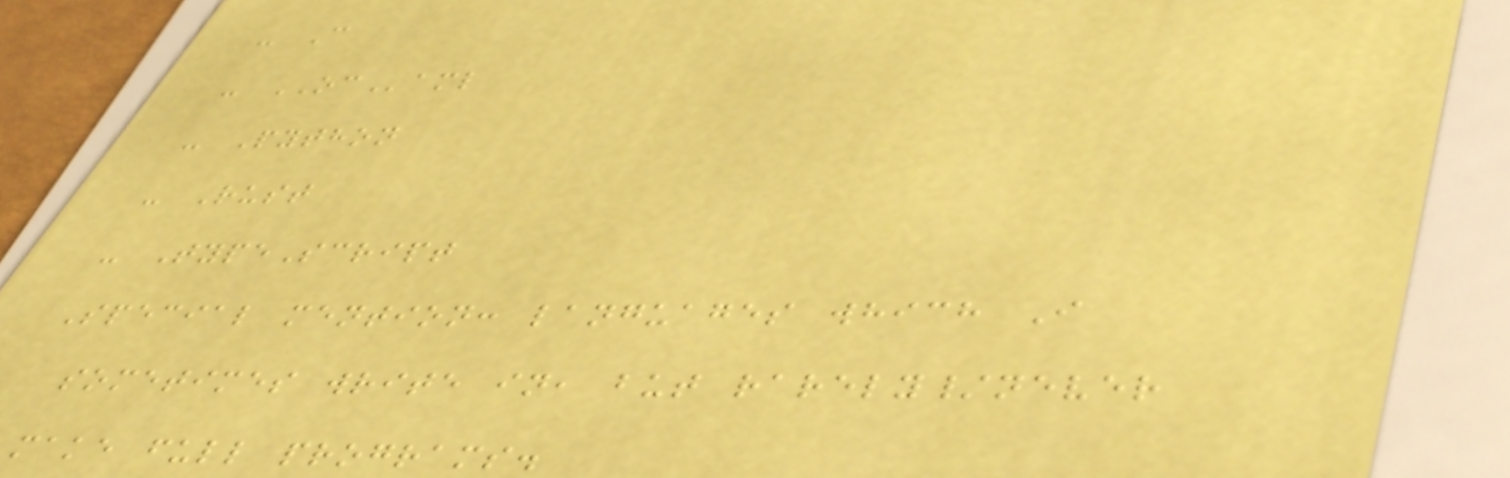- C
- OCaml
- Python
- Rust
- TypeScript
Special mention: languages which I
sometimes write in, but rarely/never
make full programs.
